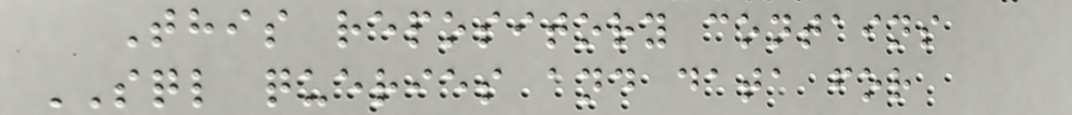This repository contains
SQL queries and data for
